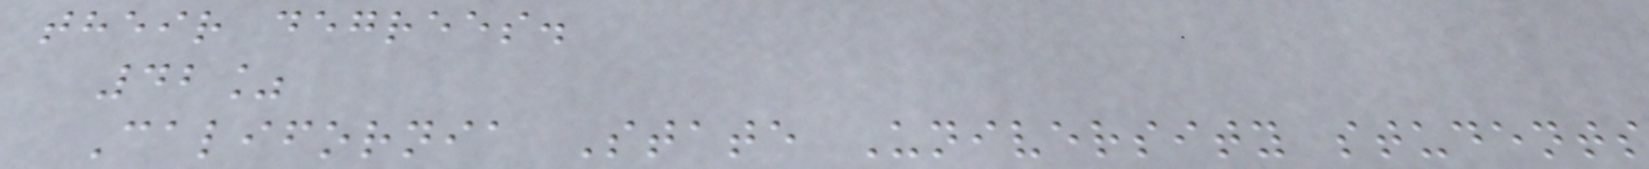their degrees.
42%
California State University students
